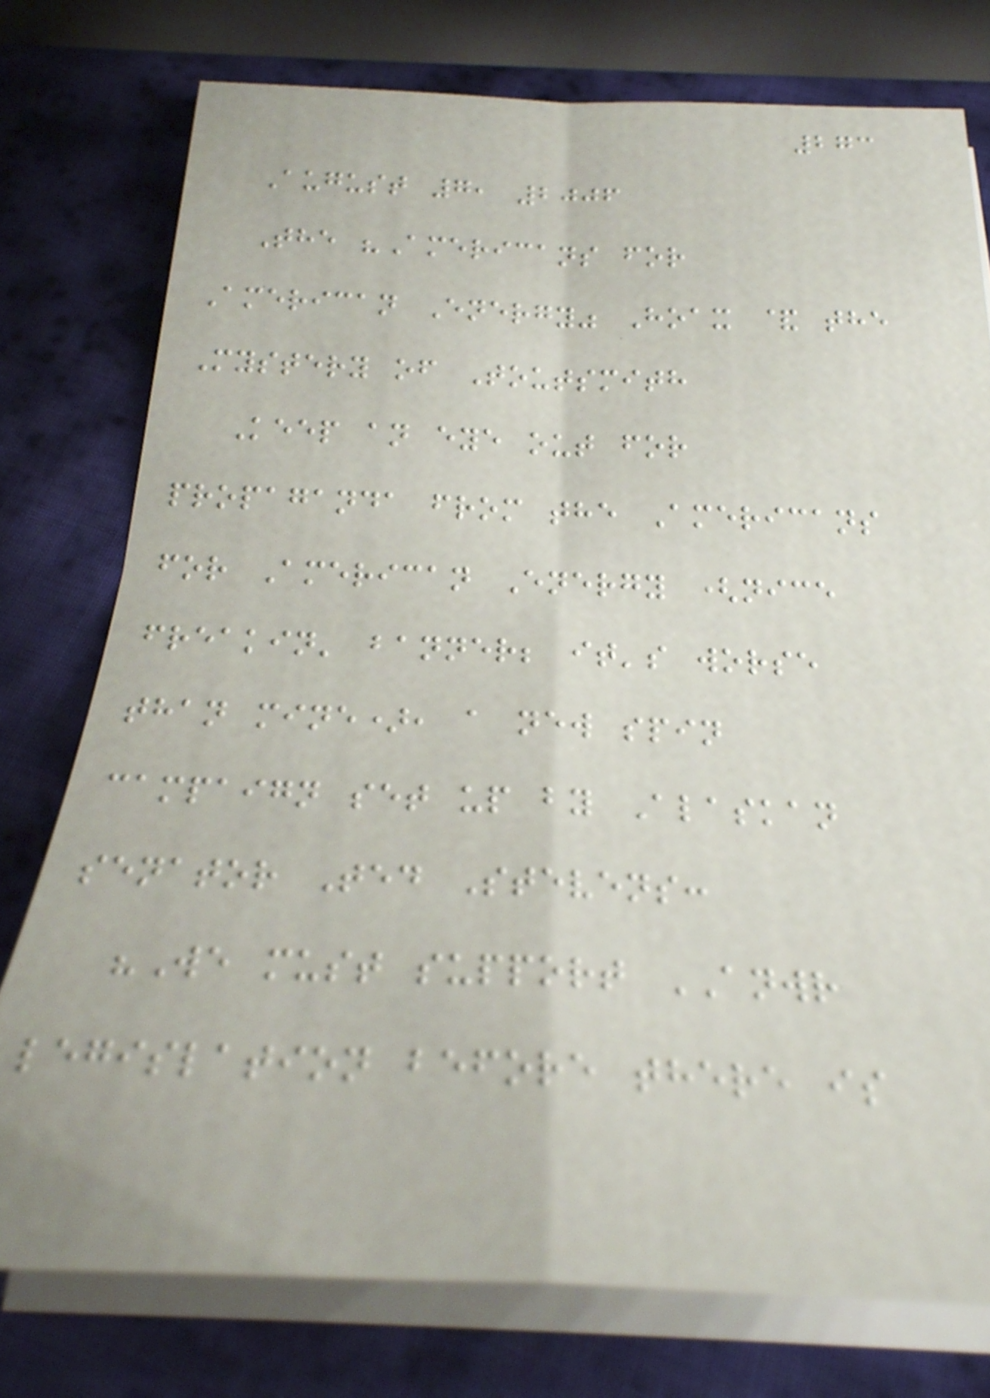273
August 7, 2006
The "Americans for
American Energy" Hoax & the
Mystery of Toutsmith
Keep an eye out for
propaganda from the Americans
for American Energy (nice
freakin' banner; it's worse
than mine), a new spin
campaign set up by Alaskan
senator Ted Stevens:
"We must support ANWR
legislation before there is
